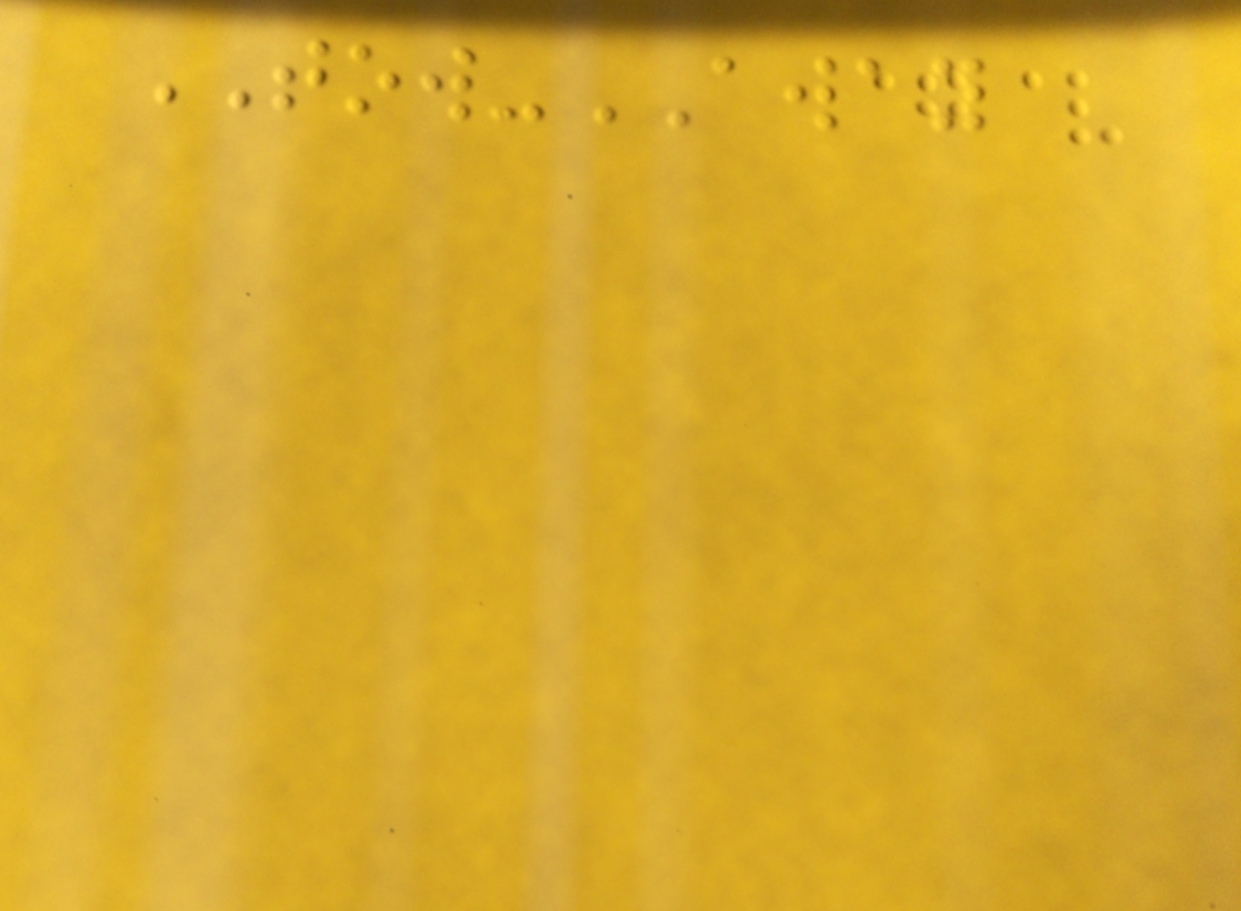TOW-AWAY
